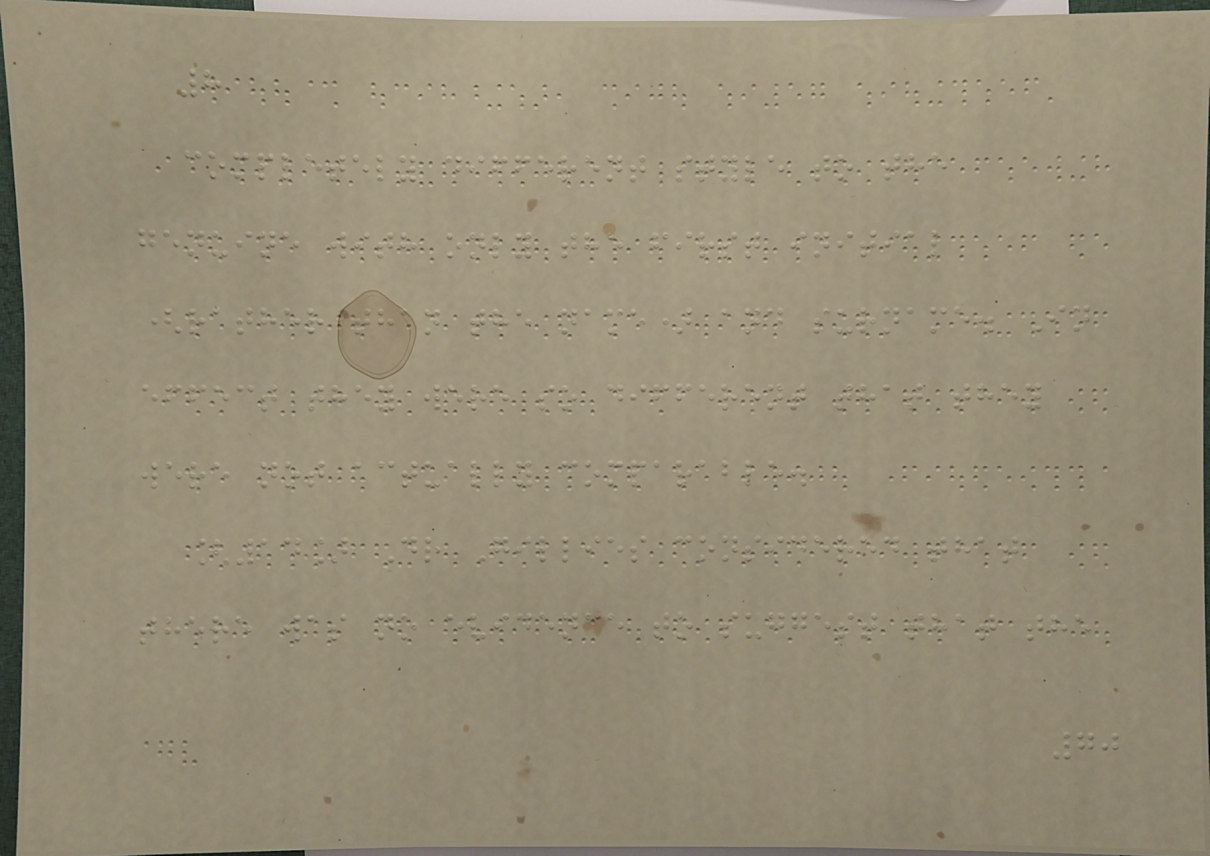8
completely different style to the
genuine with only the first initial
(rather than the name) and surname. In
effect they were so different that they
were not actually comparable.
[14] Dr Gillies considered that
there was no evidence to suggest that the
70
